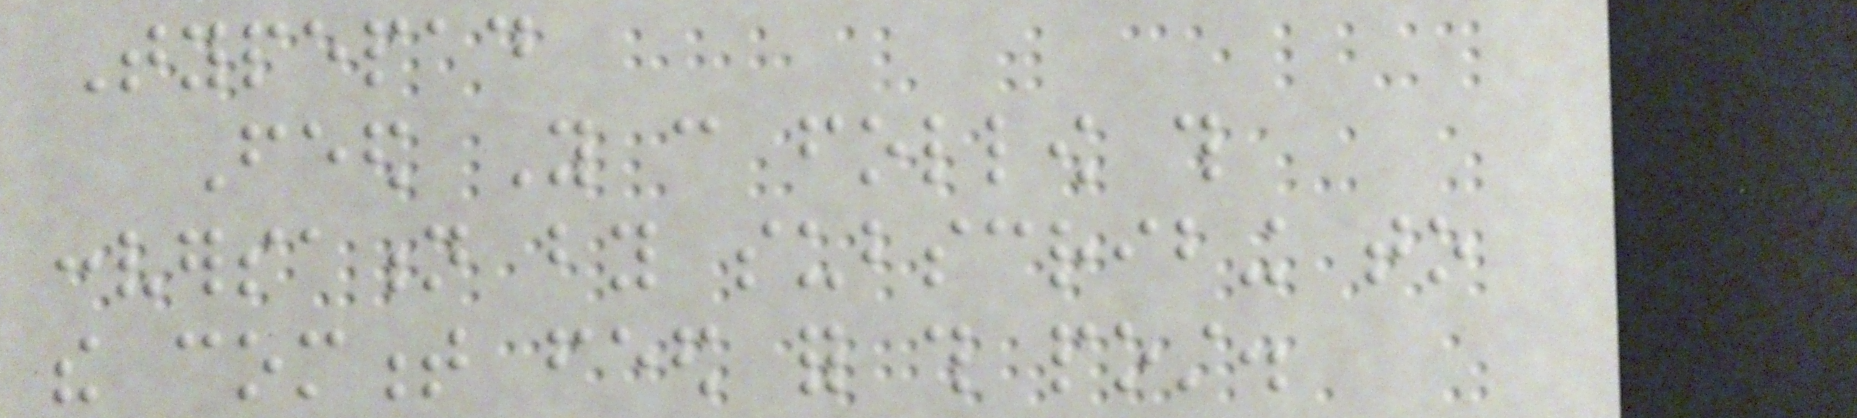Typepad
Feed You can follow this
conversation by subscribing to
the comment feed for this post.
